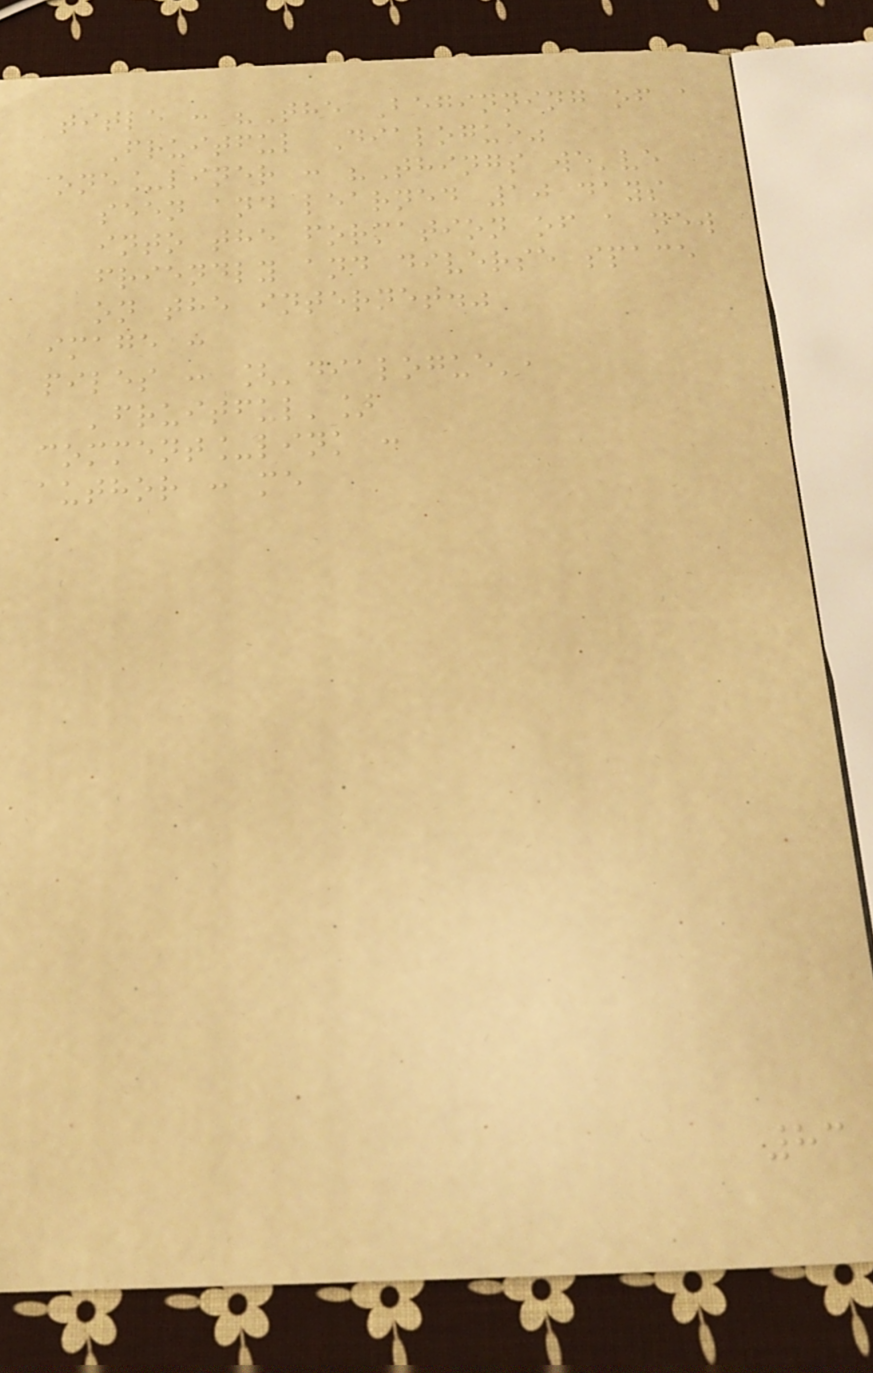title : "The Beginning of a
Fruitful Dialogue"
one_liner : "Things we've
seen and learned 10 days
into the formation of a new
friendly and diverse space
on the internet."
image :
piles : ['dialogue',
'fruitful']
comment_link :
author : me
83
